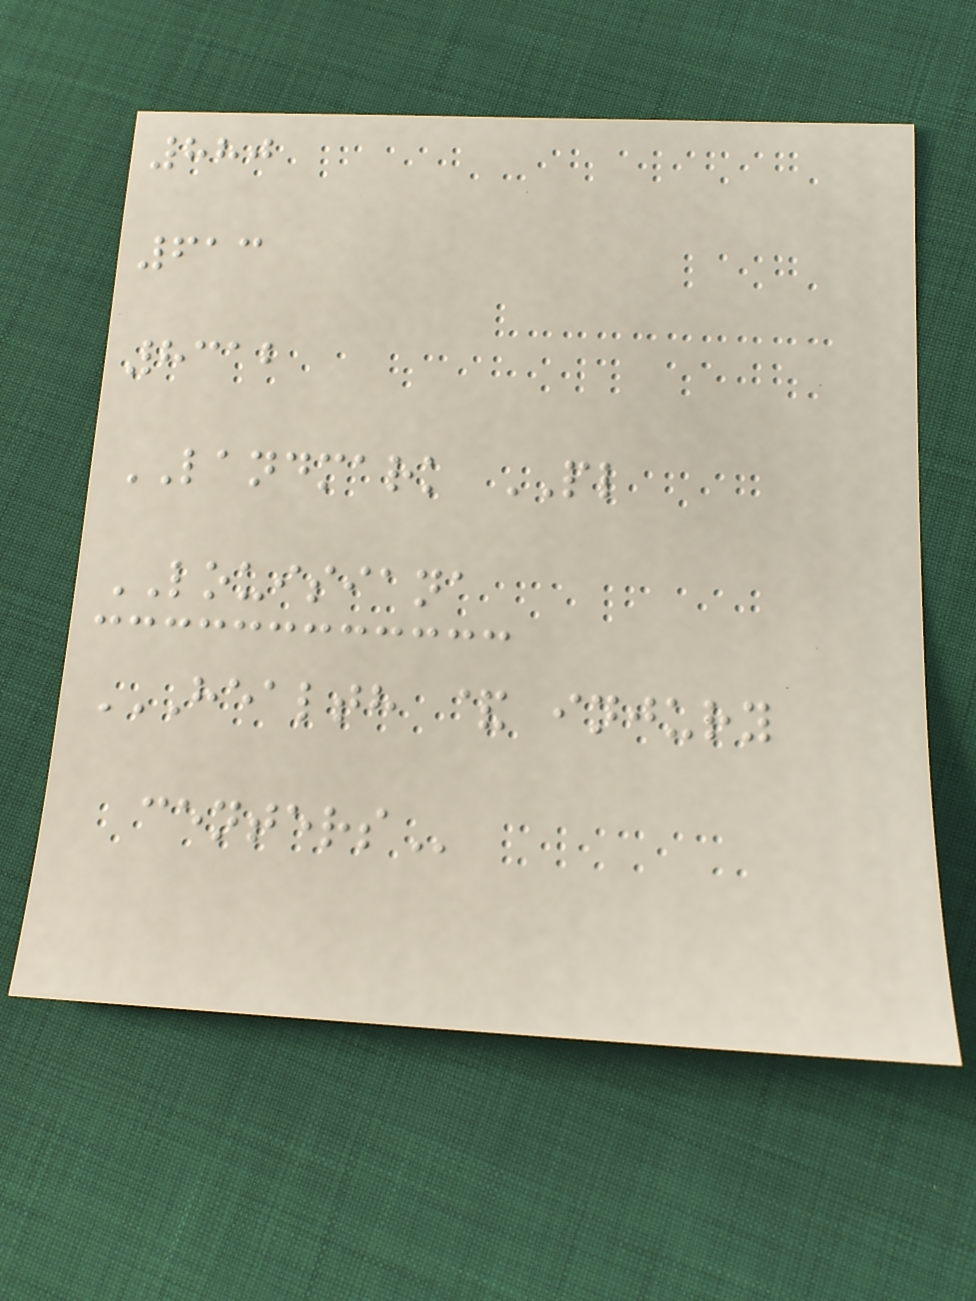880
613
8312
LANDMARK PL
LOUISIANA
HEALTH & INJURY
CENTERS
